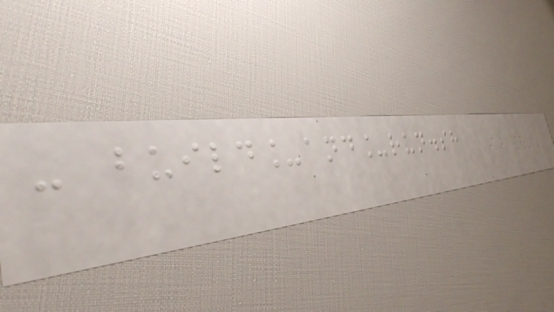- build_and_run.sh
